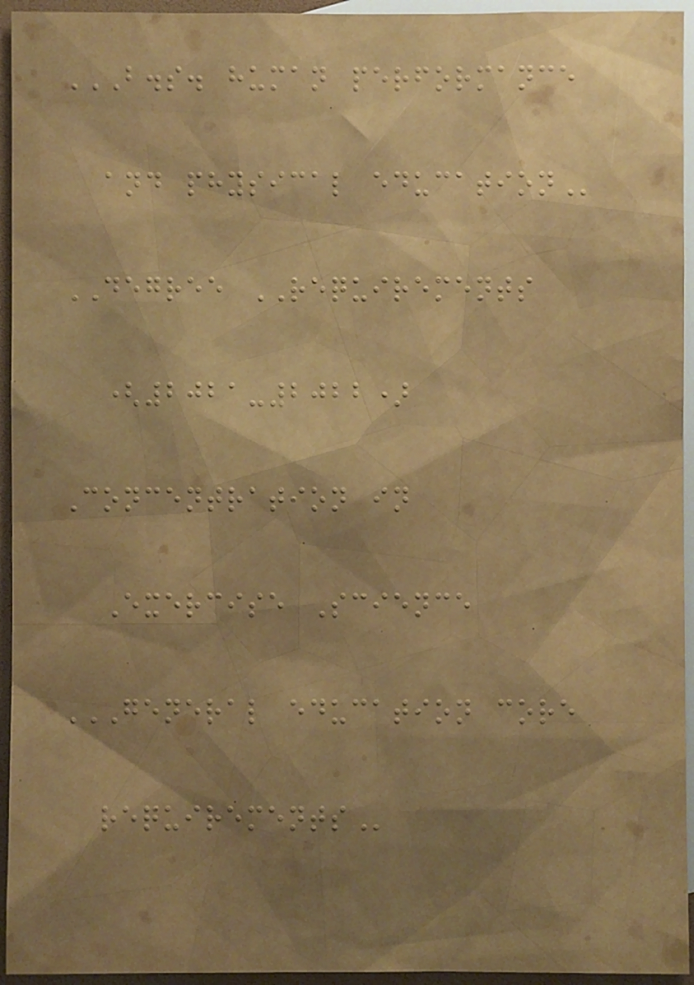B.S. HUMAN PERFORMANCE
AND PHYSICAL EDUCATION
DEGREE REQUIREMENTS
(2021-2022)
Concentration in
Exercise Science
GENERAL EDUCATION CORE
REQUIREMENTS
